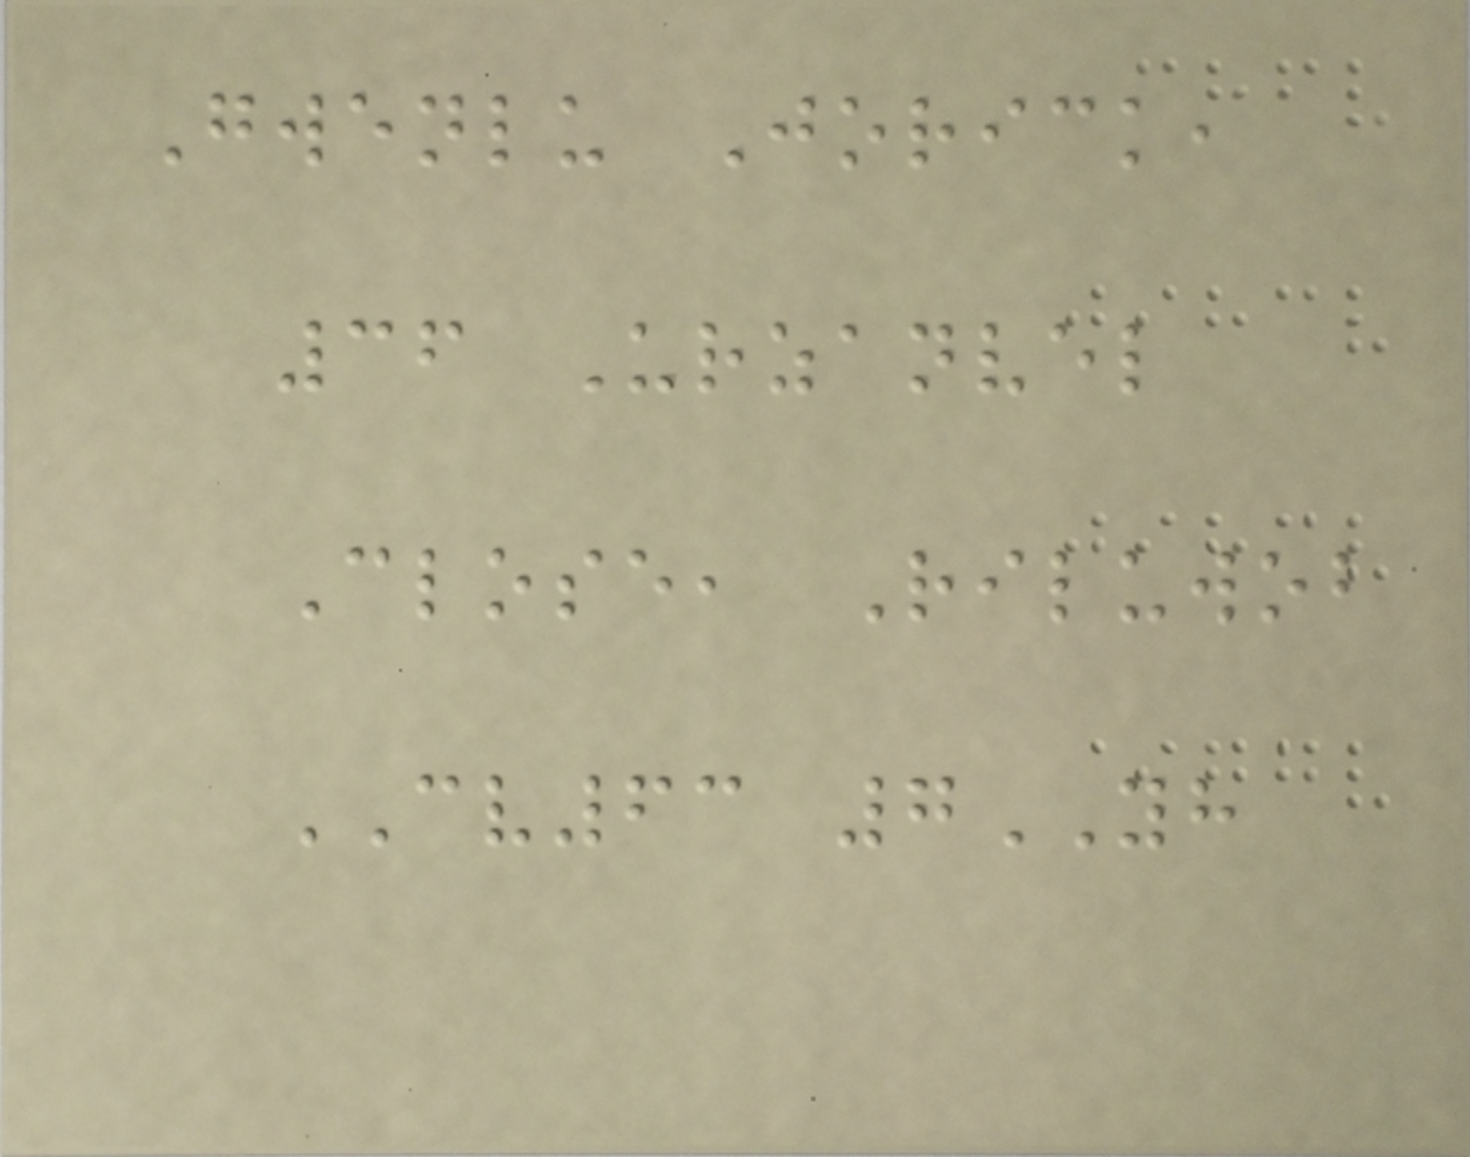Gwenlu Jorick,
36 Urzanvel
Close, Riluwob
CV63 7YH
